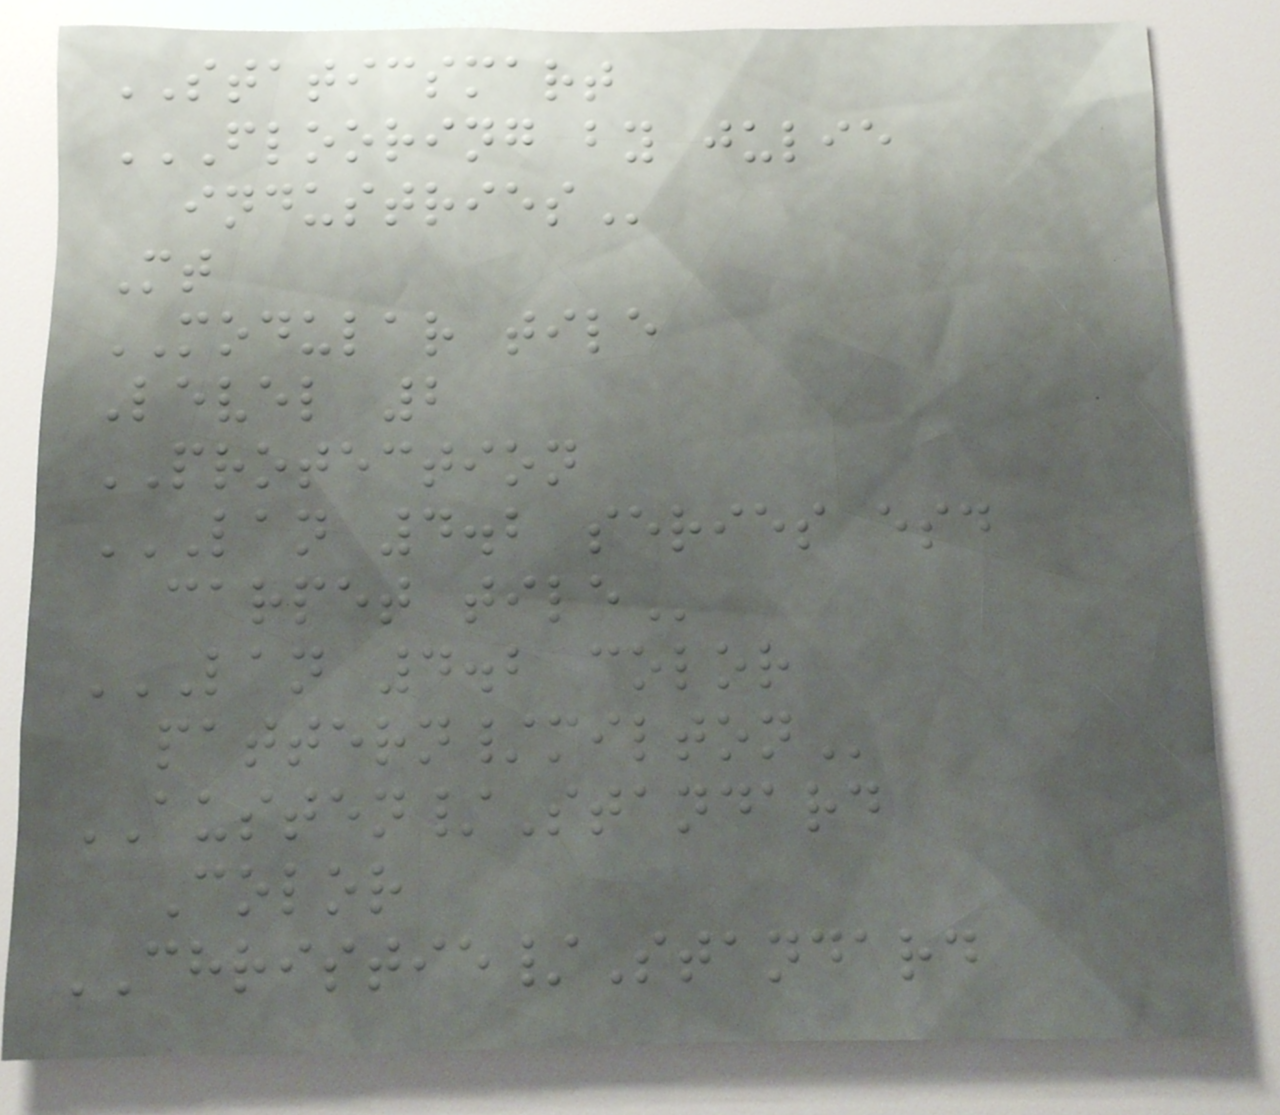STATICSMART
FLOORING BY JULIE
INDUSTRIES
Mt
MODULAR tile
Level 2
PROTECTION
LAN 4.2 SERIES ESD
CARPET TILE
LAN 4.2 COLOR
PATTERN/MILTON
AUSTEN/Standard
Color
CHRISTIE/Standard
